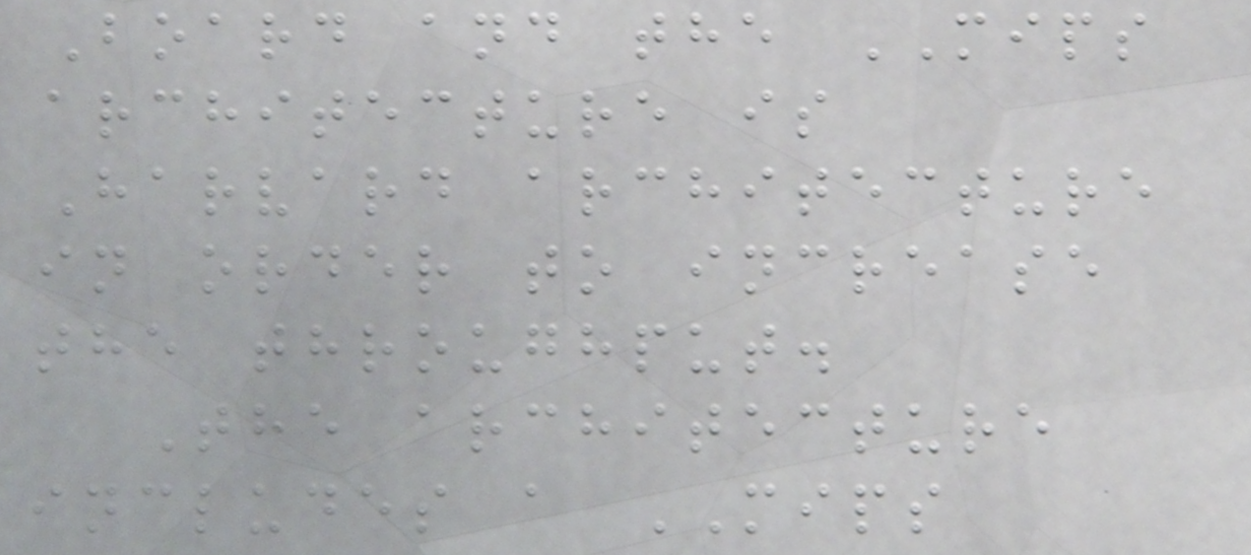Board and the MIPS
architecture is
Harvard architecture
in order to increase
the throughput.
The architecture
includes a MIPS
